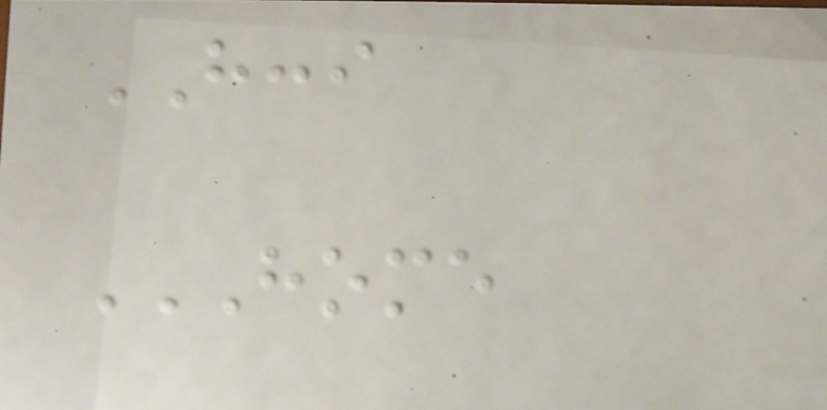HCCI
HOME
